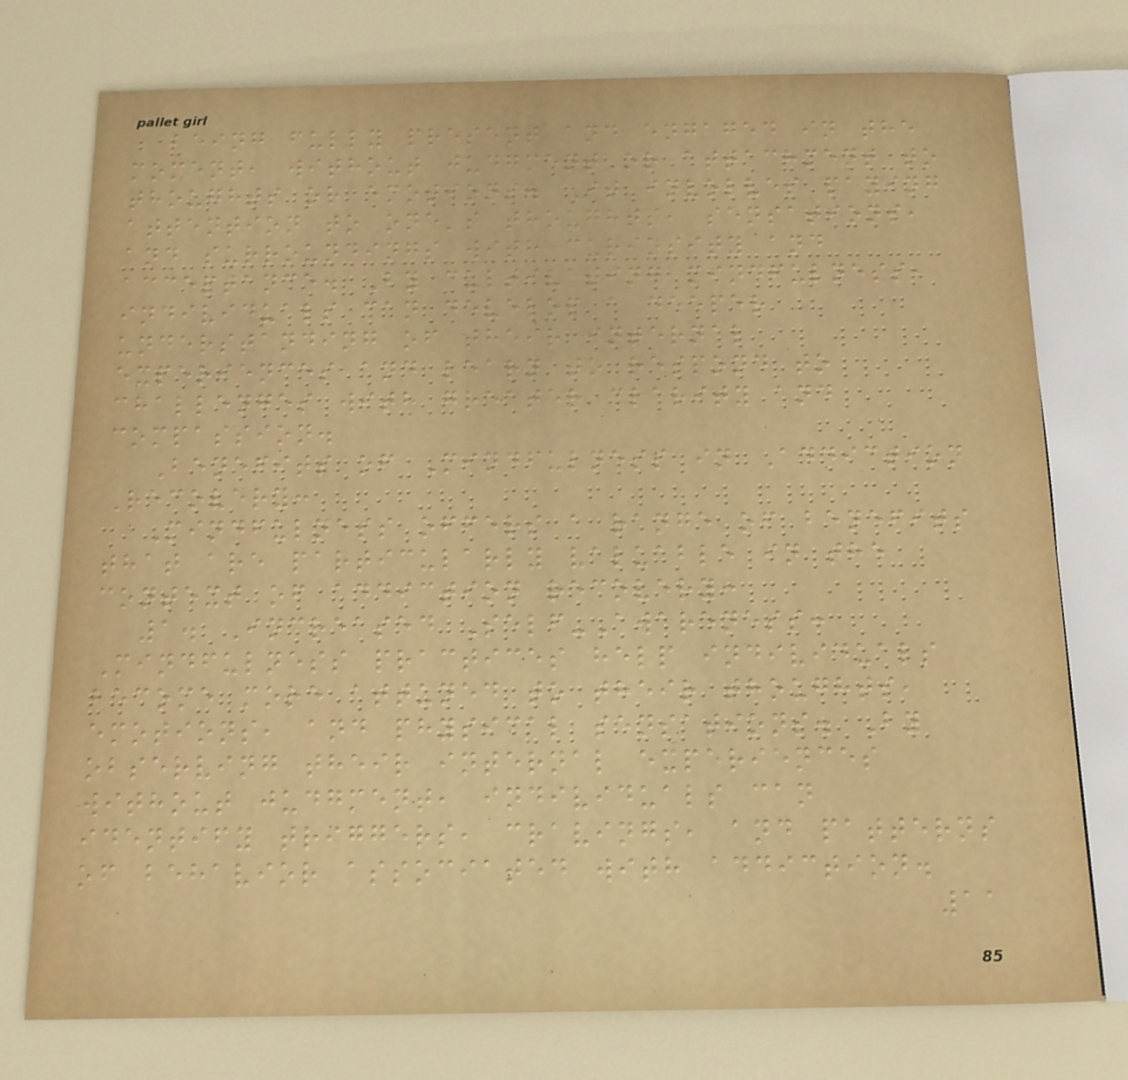being fully present and engaged in the
moment, without judgment or attachment to
thoughts or emotions. It involves paying
attention to one's thoughts, sensations,
and surroundings with curiosity and
acceptance. By cultivating mindfulness,
individuals can develop a deeper
understanding of their internal
experiences and learn to respond to
challenges with greater clarity and
compassion.
Benefits of Mindfulness in Addiction
Recovery:
Mindfulness offers a range of benefits
that are particularly valuable in the
context of addiction recovery:
1. Increased Self-Awareness:
Mindfulness practices help individuals
become more attuned to their thoughts,
emotions, and physical sensations. By
observing their internal experiences
without judgment, individuals can
identify triggers, cravings, and patterns
of behavior associated with addiction.
11
